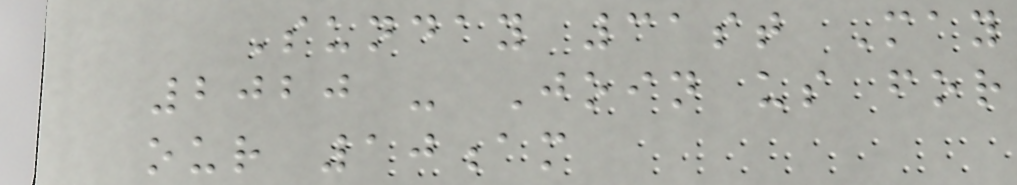Sunday 31st May
2020 - Join us for
our 10am
